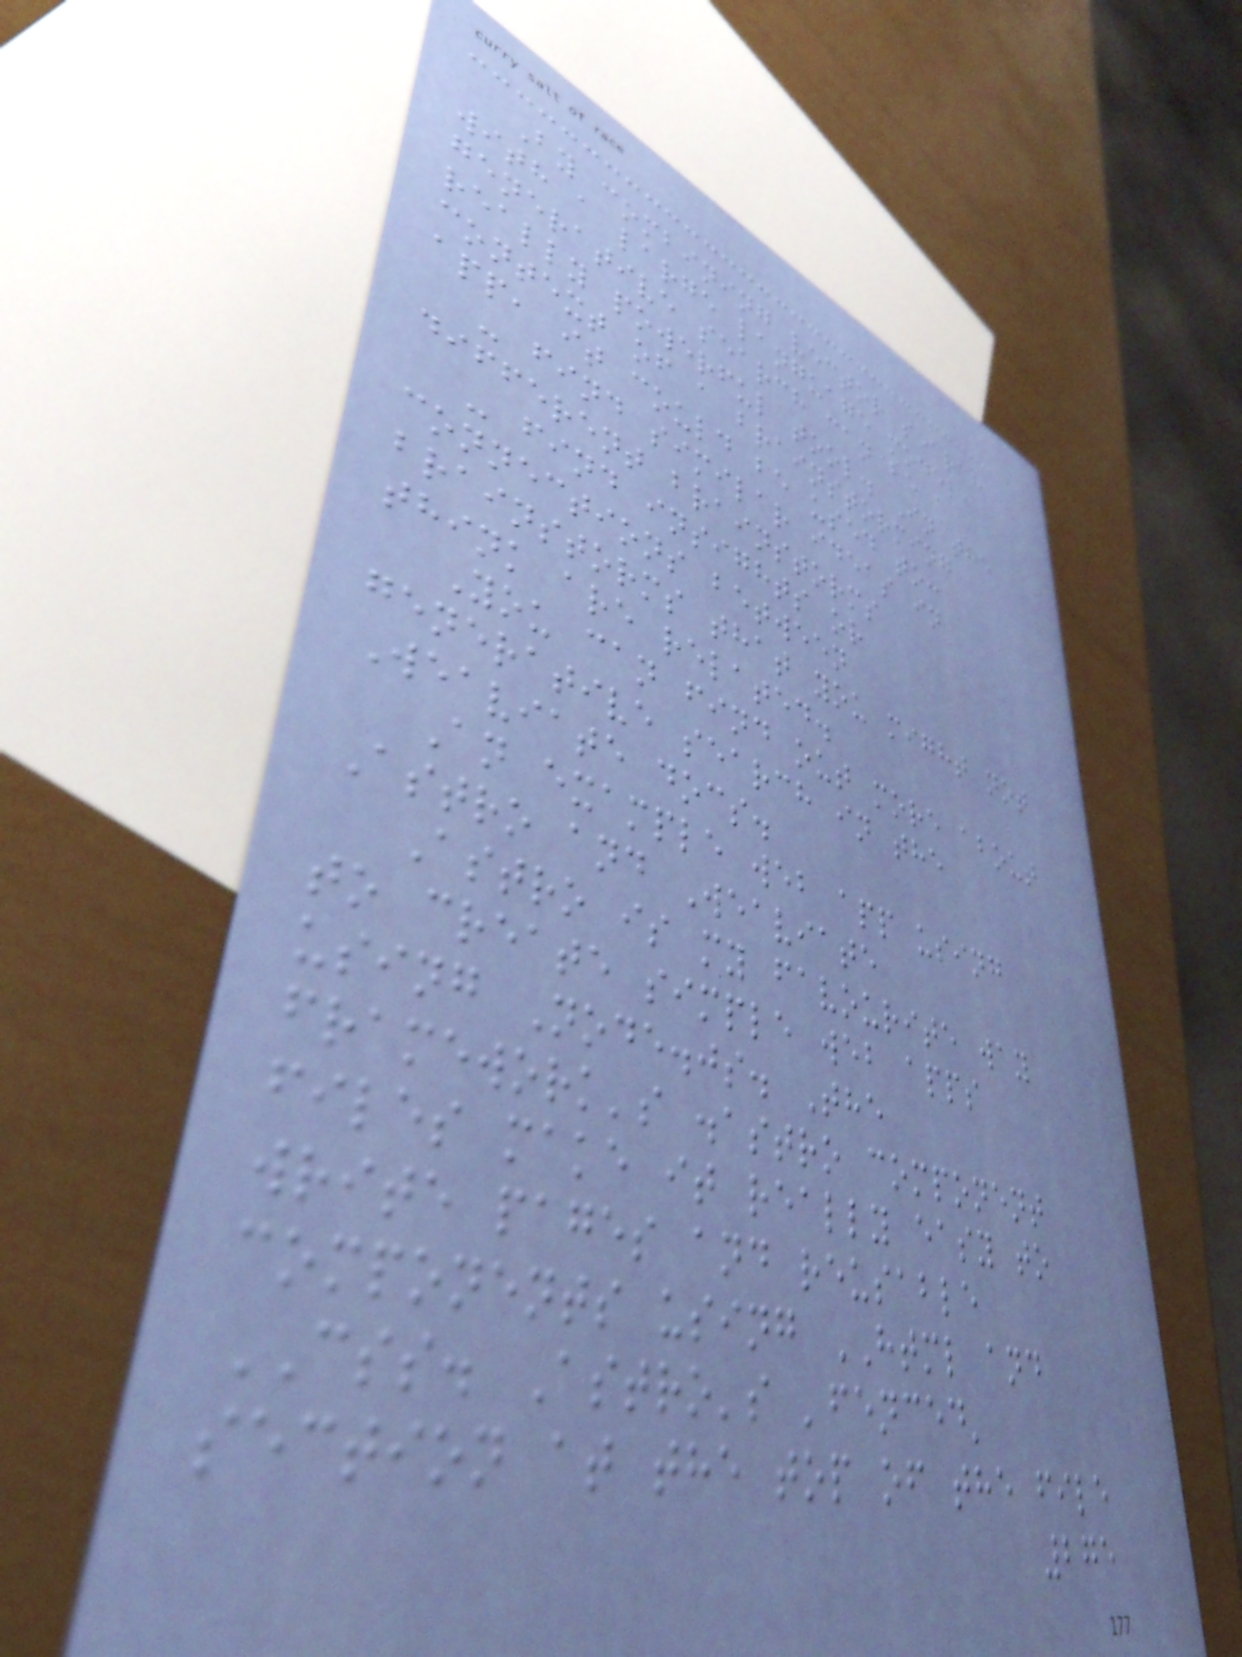By combining vector search
with a large language model,
generative search can be a
really powerful tool. In the
context of a brainstorming
app, it could be used to:
- find similar ideas in
different brainstorms
- find insights or
connections between
brainstorms that you might not
think are related.
You can find out more about
generative search in the
Weaviate docs.
An example web app using
Astro and Weaviate
Astro is my favourite way
to create simple web apps
using Node.js. The
framework's .astro component
files make it really easy to
write pages and reusable
components using HTML and
CSS. Astro's 'fenced'
section at the top of the file
275
